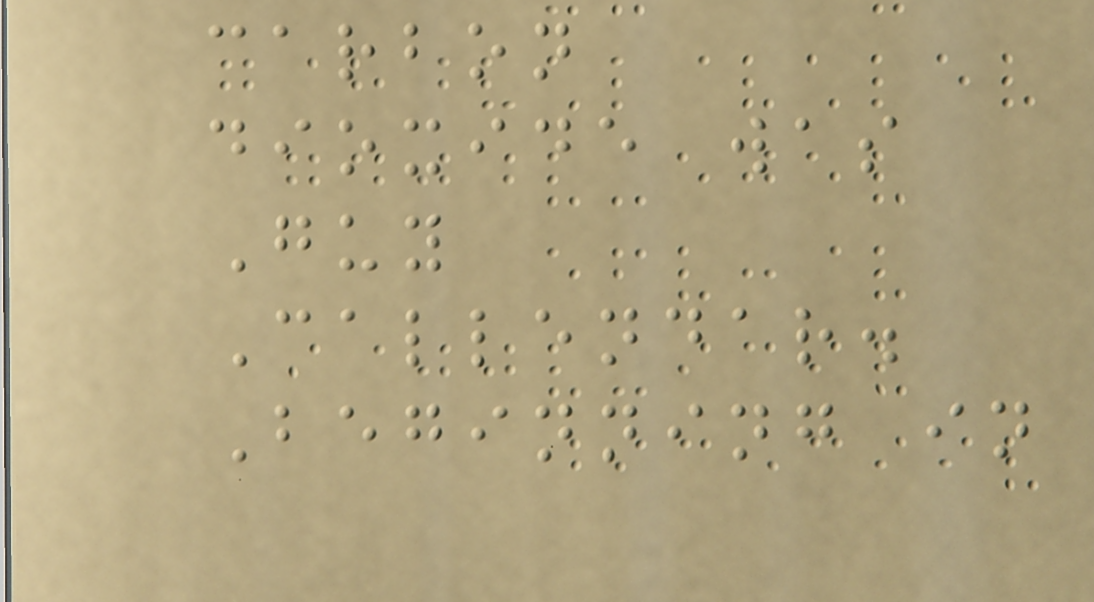carbon
dioxide was
Guy
Callendar.
Beginning in
